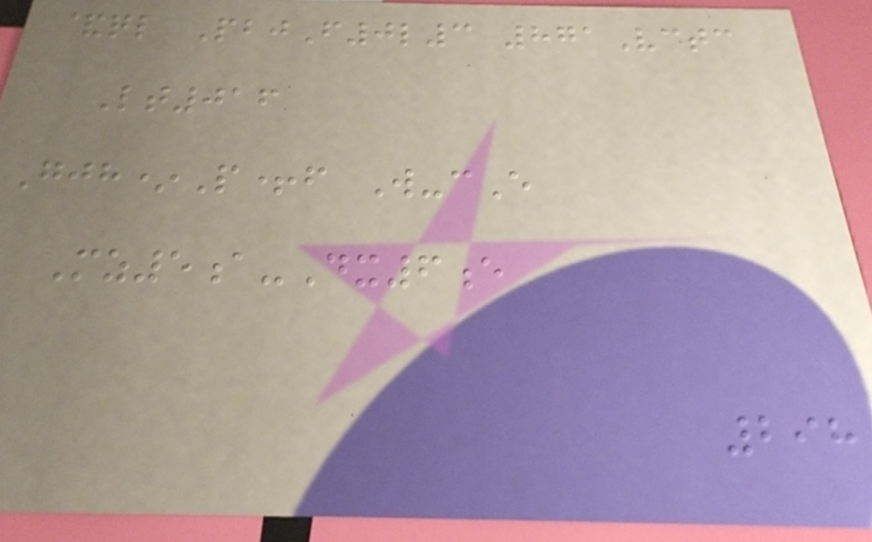&ql PbjF0l3 871Vctc
Lt016
Gjh*P+f W-cE
Mz5a-Dx6e
298
